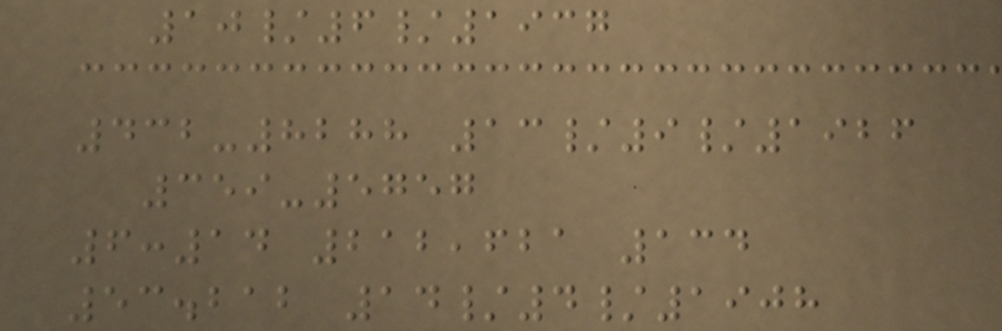10/6/1937
432-8288 13/9/1926
359-5757
6:14 212,621 134
53.212 14/4/1908
